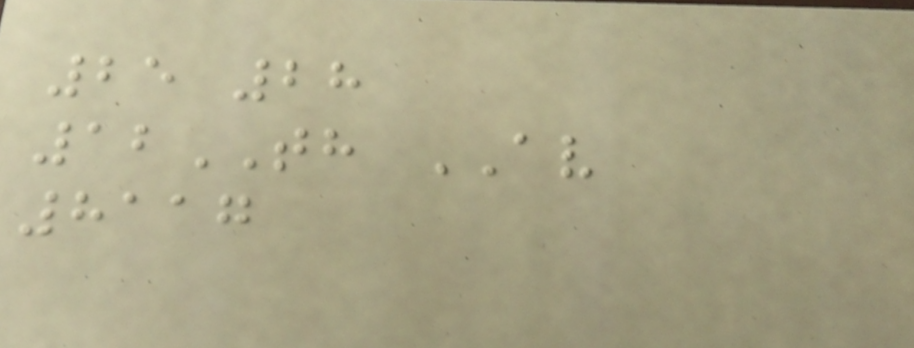25 28
12TH AV
8117
